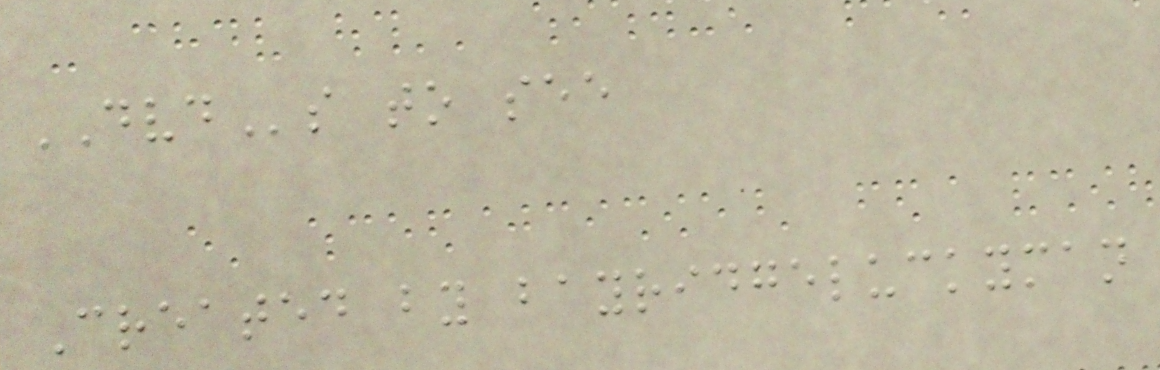DVDs to see
Created by bayridgeluckyman
